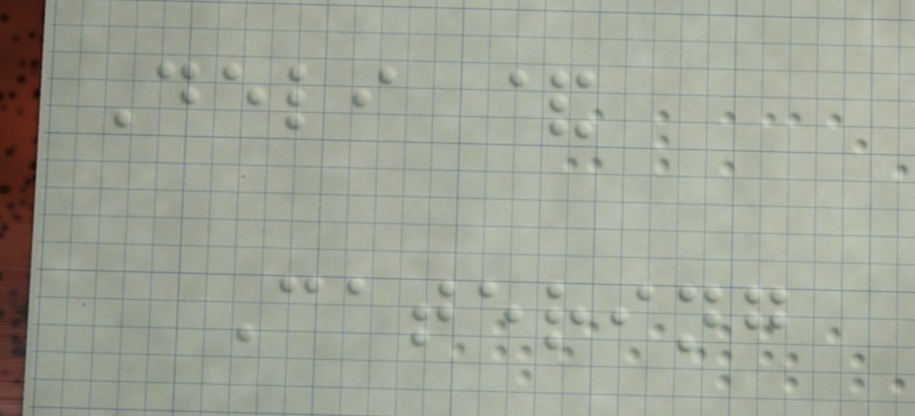Deli &
Catering
